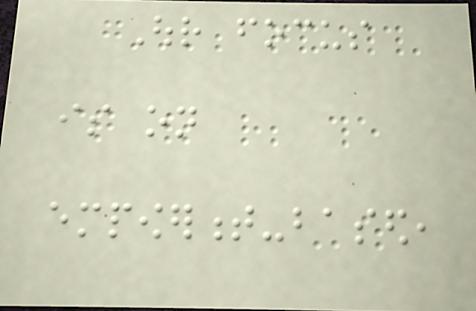Our focus
is on
empowerment-based,
